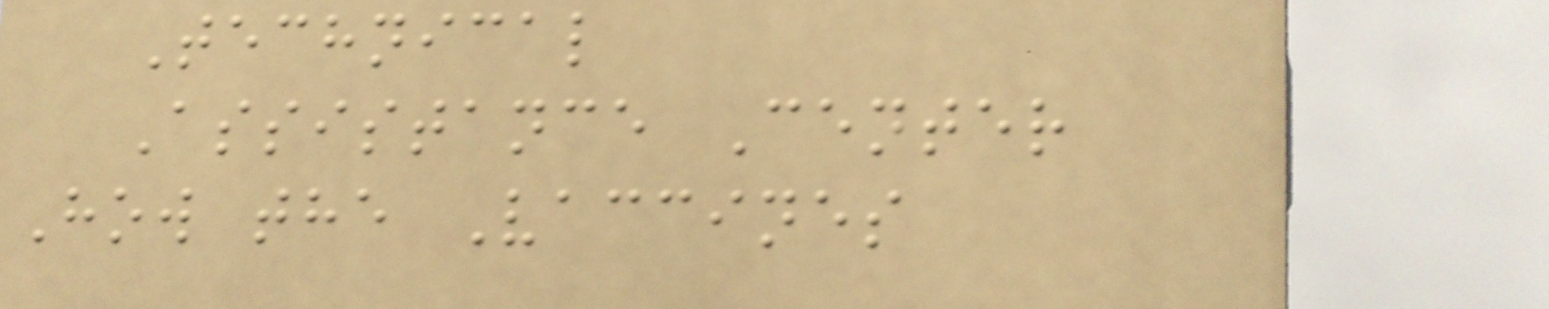Technical
Assistance Center
How the Vaccines
